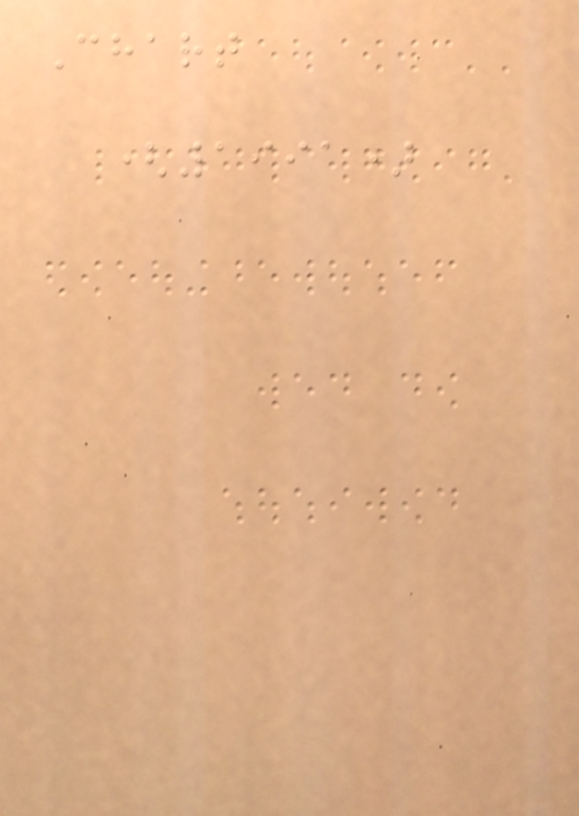Chart
(1991)
